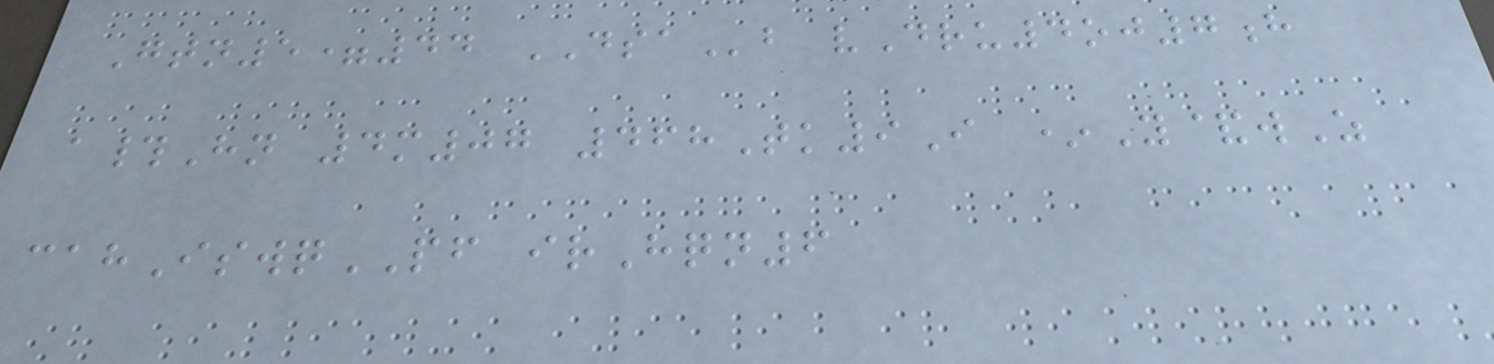Gtn5=44 DSAb vDru4oj7h
a#Hn 4m07 468Tk9I *Y&wZ
cahIswqPF irHqn6
